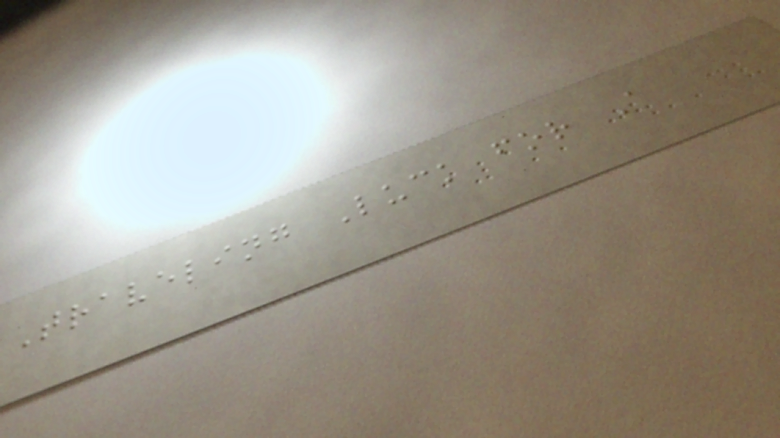Traveling Luck for A
